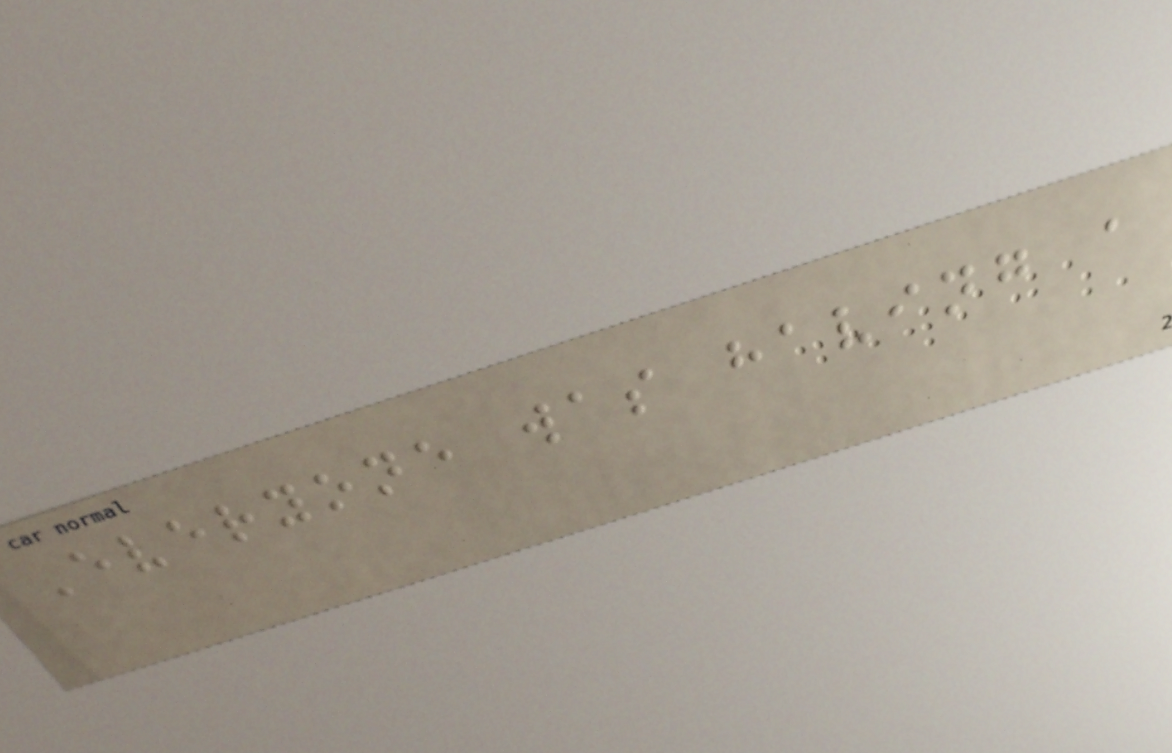Everyone was having a
